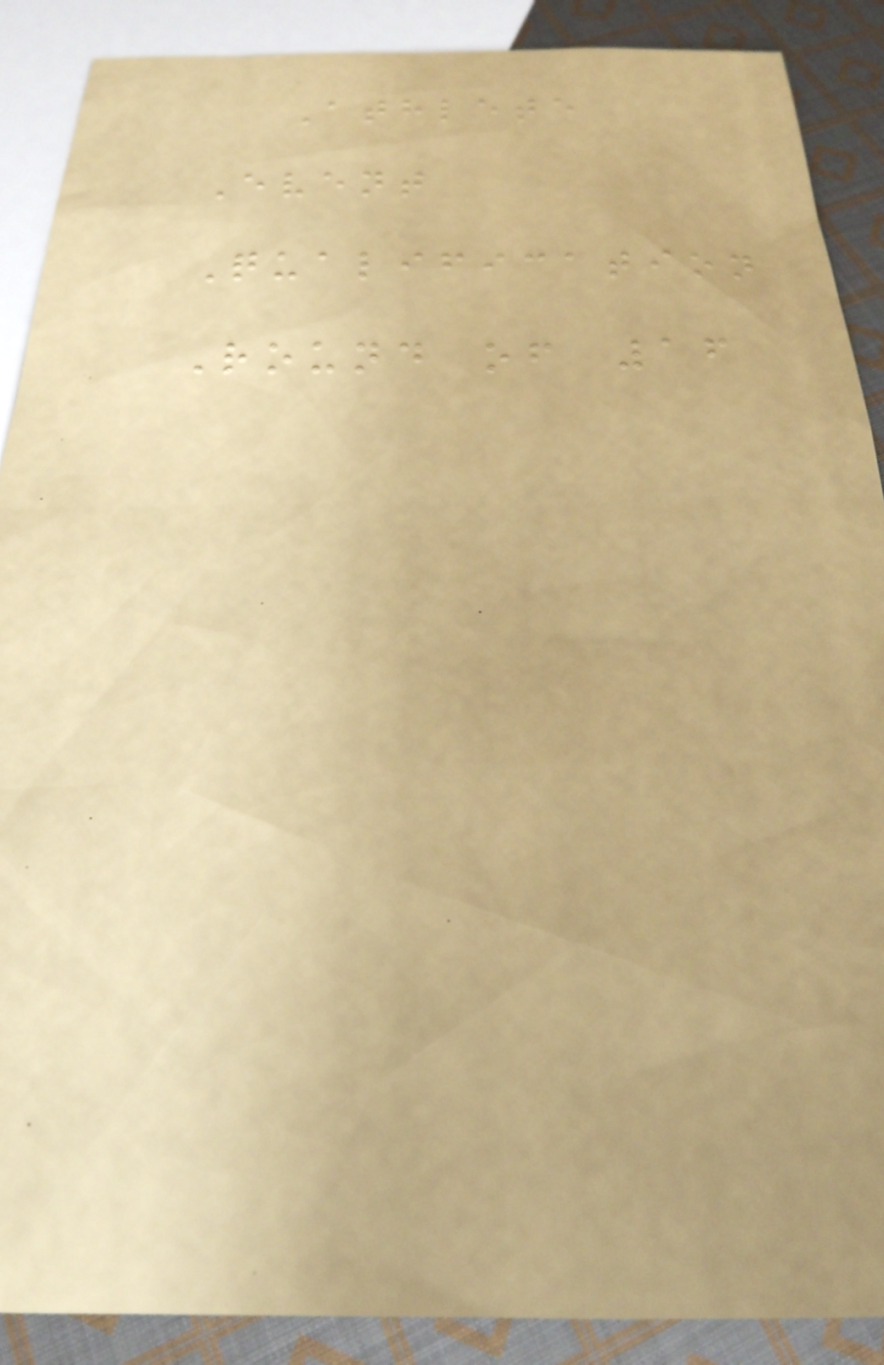Athlete
Event
Qualification
Round of 16
